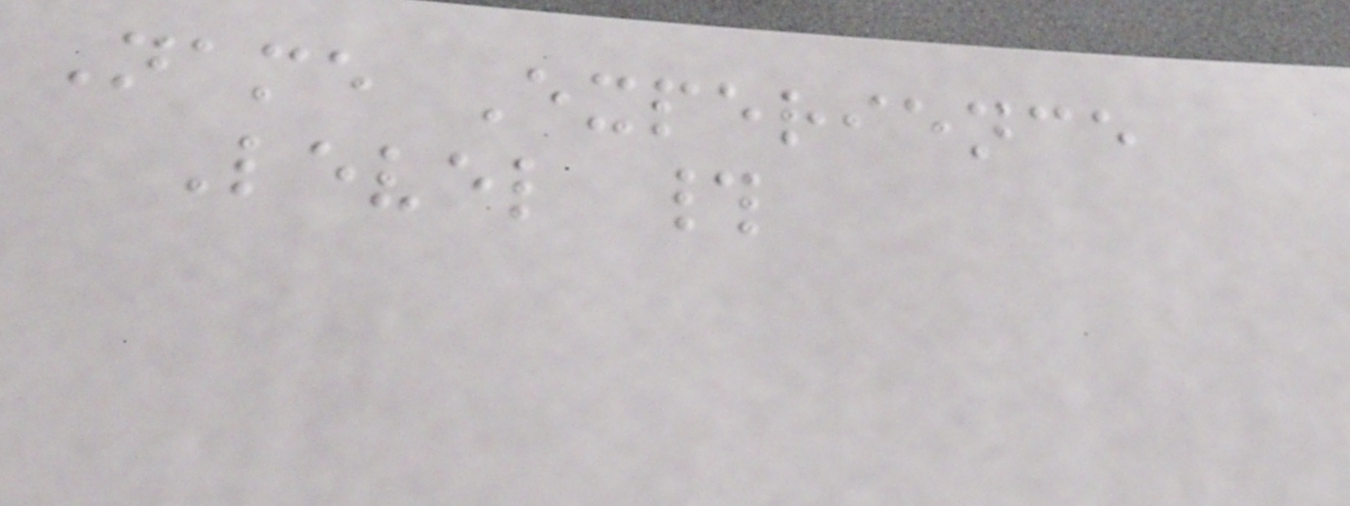Name Experience
Level #
